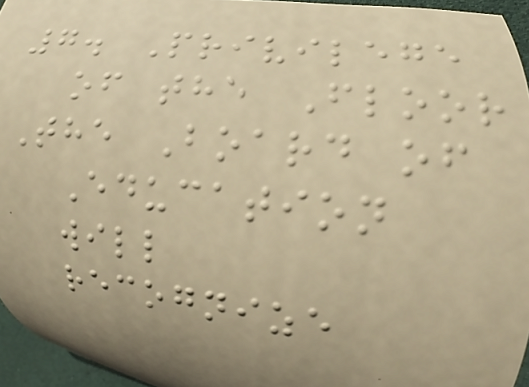7. Privilege
of the Floor
The Board of
Education
will
recognize
